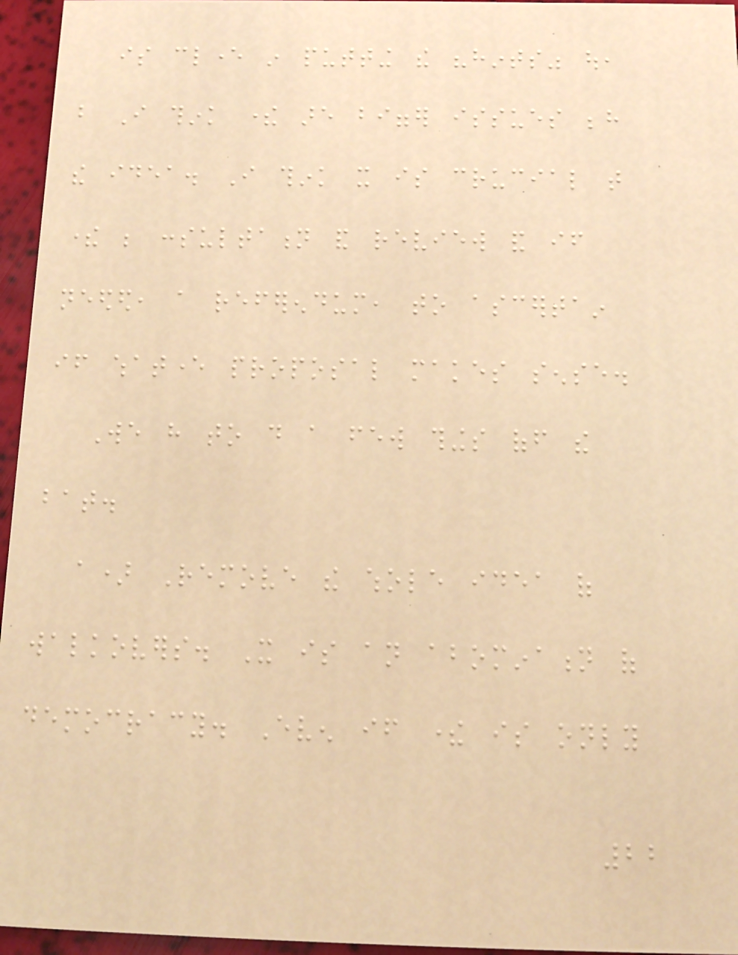is clever in putting the "hints" out,
but I think there are bigger issues behind
the idea. I think it is crucial that
there be consultation and review and if
needed, a referendum, to ascertain
if whatever proposal makes sense.
We have to do a few things off the
bat.
a) Remove the whole idea of
walkovers. It is an abomination of
democracy. Even if there is only
22
